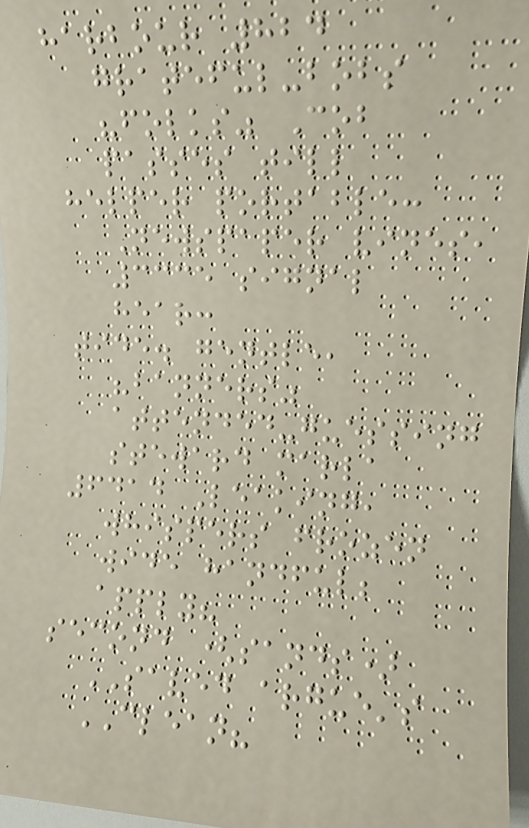harbour 824
grateful-bobs
"folks" Cob
passes till
helper portable:
Newspaper vines,
3335 signal
hear:
tide. gentle,
"banners"
attended-guessing
steward marla
6414 Leaking,
whispers frozen
wide handful;
apply?
second (sands)
SAVED argue's
CLEAN?
